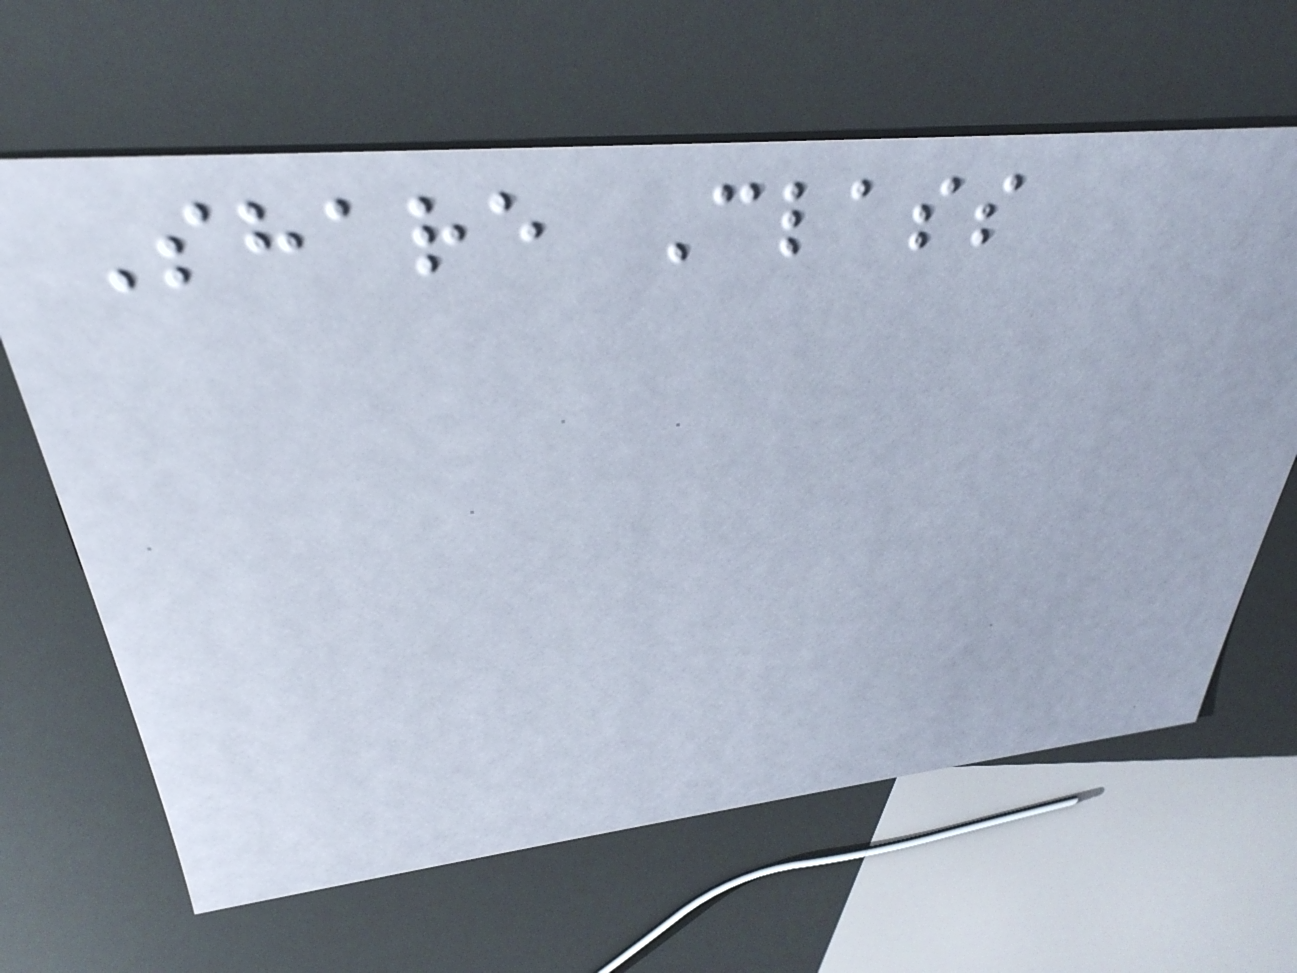Share Class
